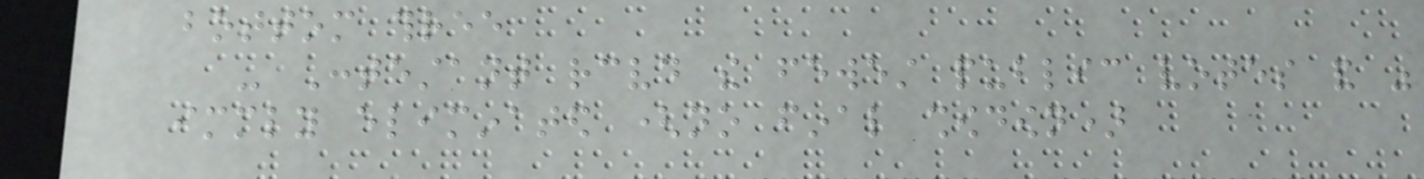bottom three
- Contestant received the fewest public votes and was
immediately eliminated (no final showdown)
